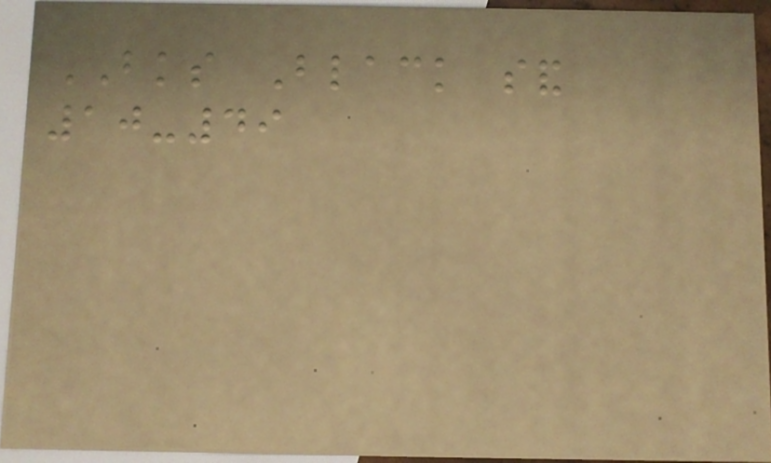BKS Black sand
10-49
